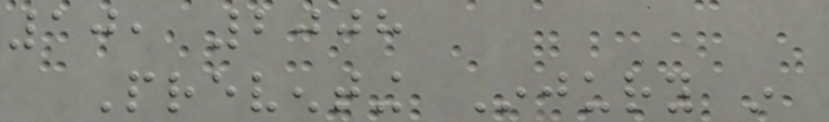10, 2008
Preventing Injury in
